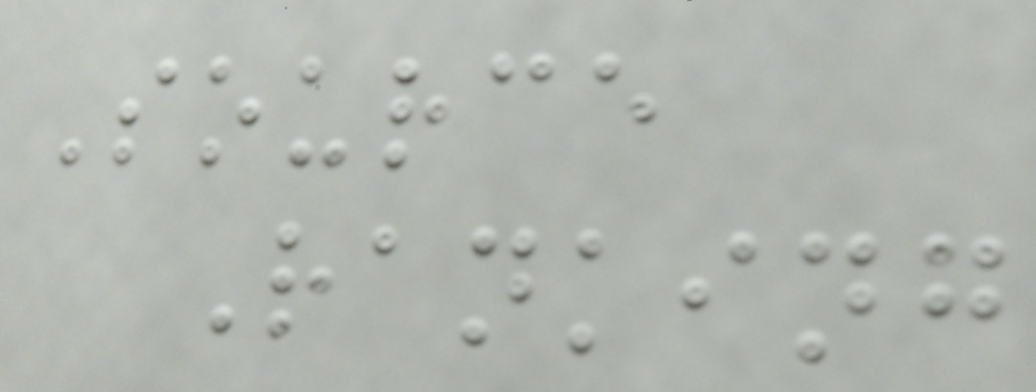Source
Ranking
